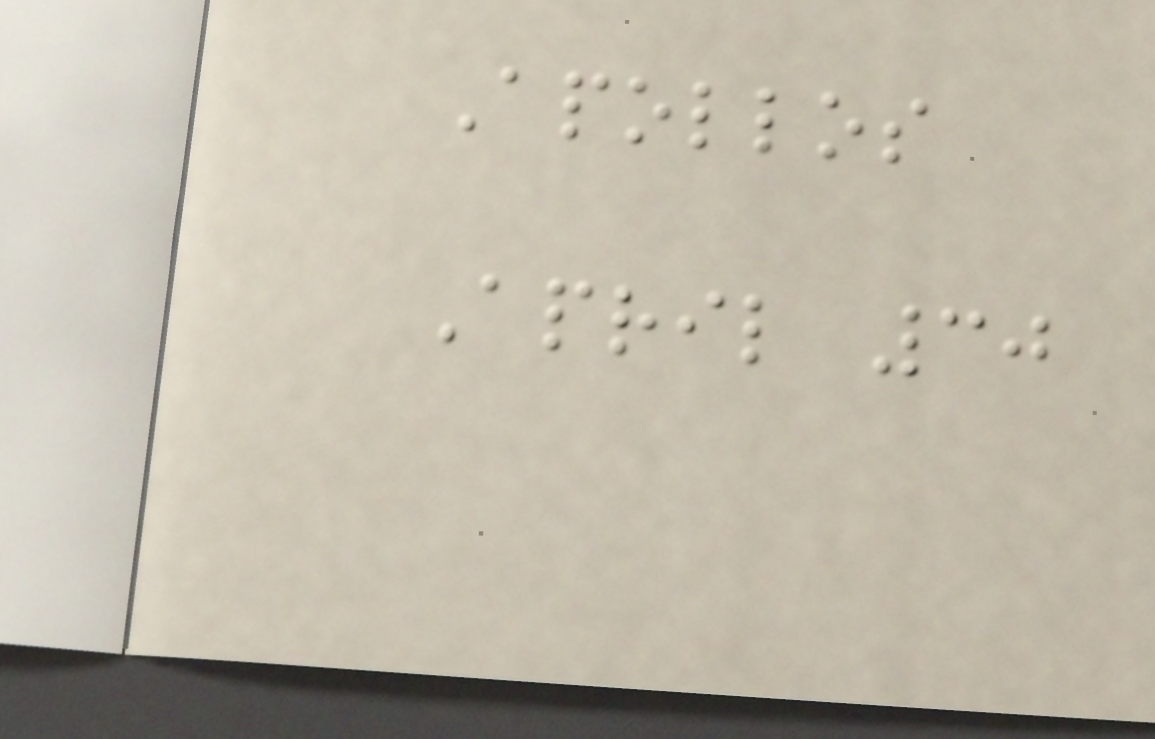Apollos
April 30
